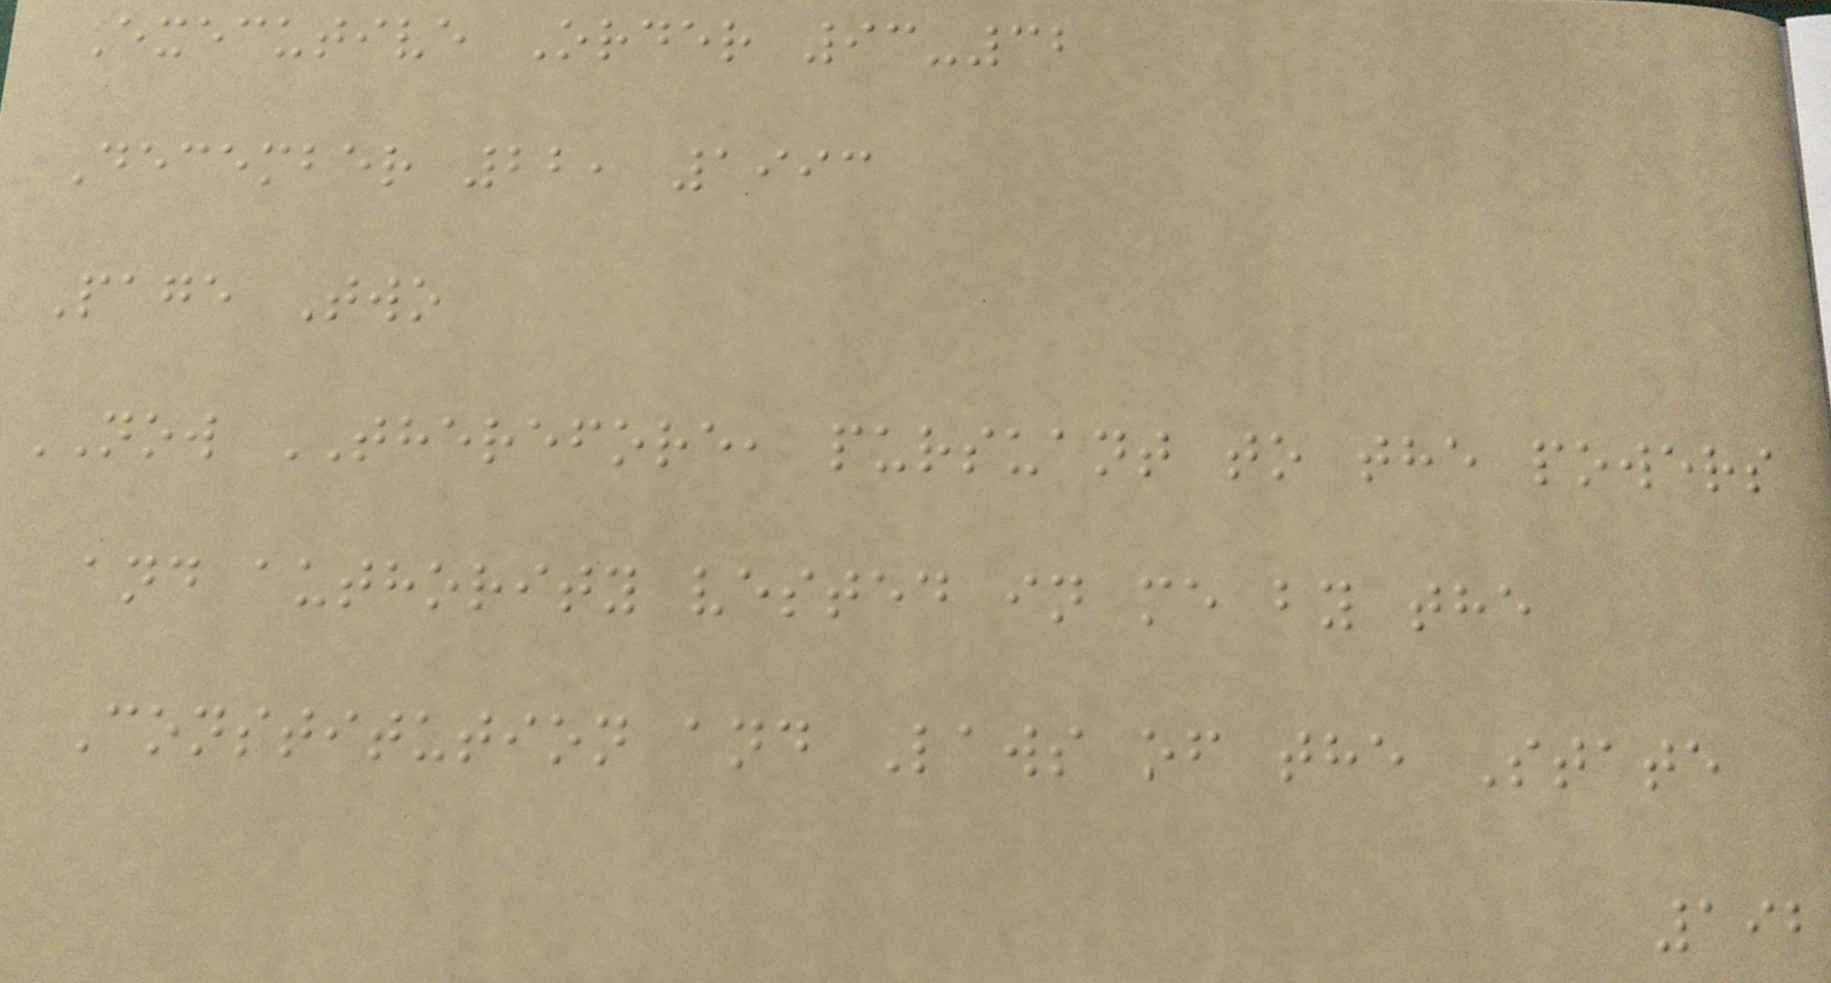Executive Order 93-32
December 22, 1993
Page Two
NOW THEREFORE, pursuant to the powers
and authority vested in me by the
Constitution and Laws of the State
192
